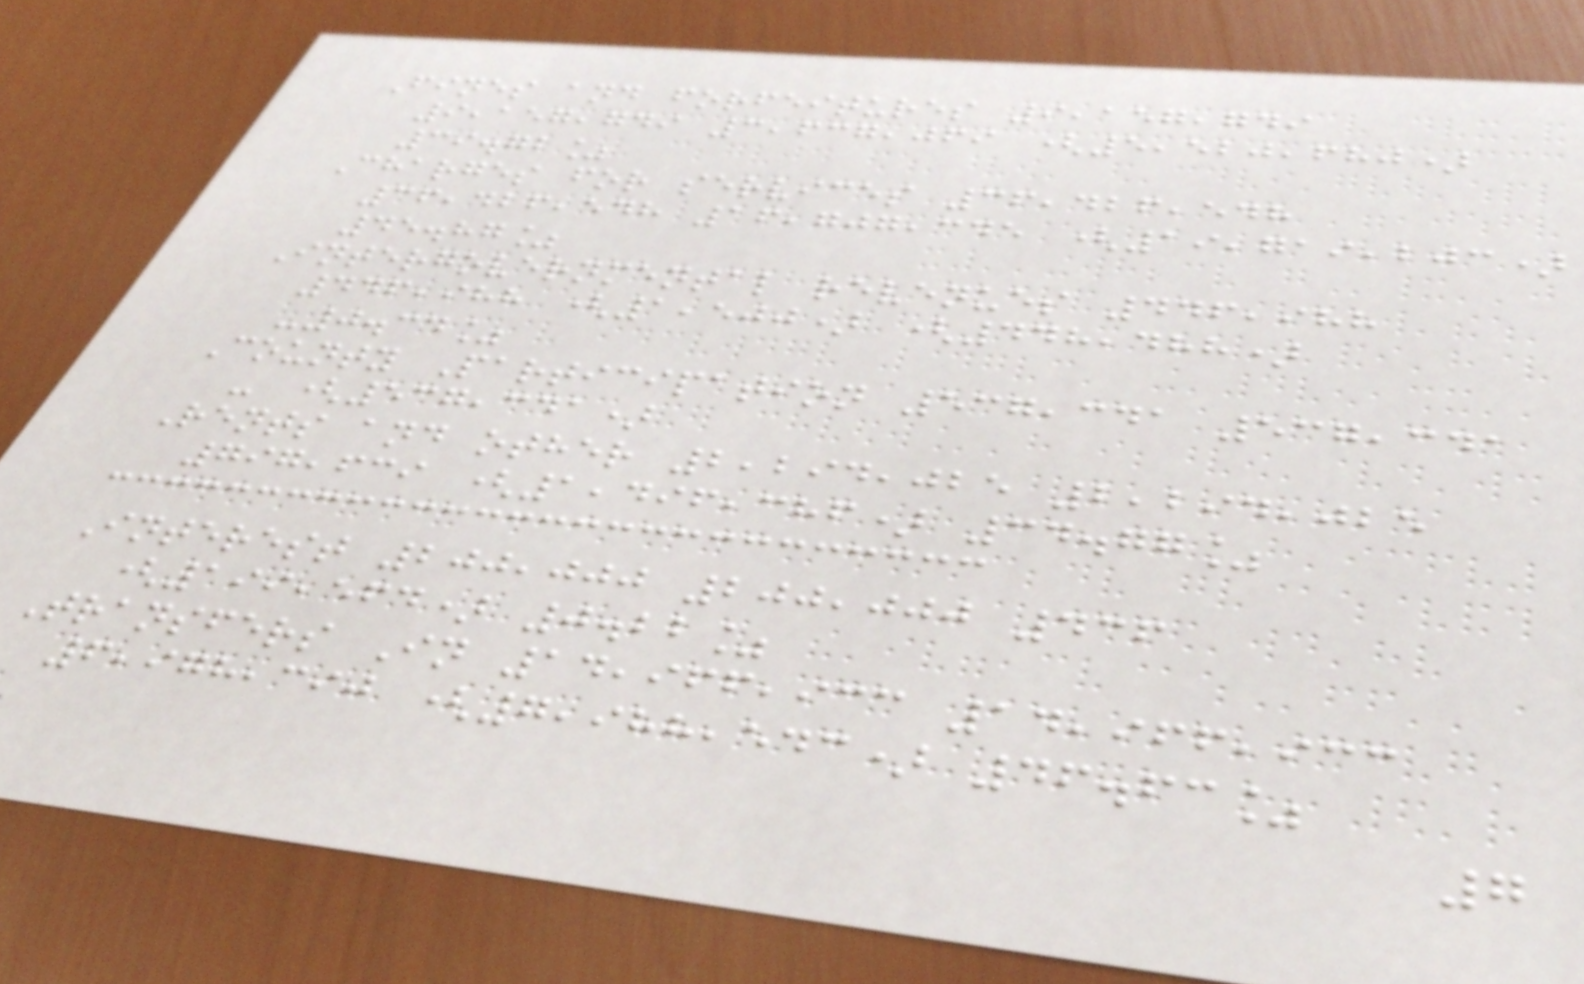Fines and forfeitures 9,157,749
9,157,749 3,637,069 (5,520,680)
39.72%
Charges for services 36,426,548
36,426,548 16,707,345 (19,719,203)
45.87%
Intergovernmental revenues 446,988
446,988 (1,500) (448,488)
-0.34%
County Participation 537,341 537,341
- (537,341)
Rents and other 2,294,025 2,294,025
797,639 (1,496,386) 34.77%
Interest 200,000 200,000 436
(199,564) 0.22%
Transfers In 14,966,933 14,966,933
6,978,390 (7,988,543) 46.63%
7
